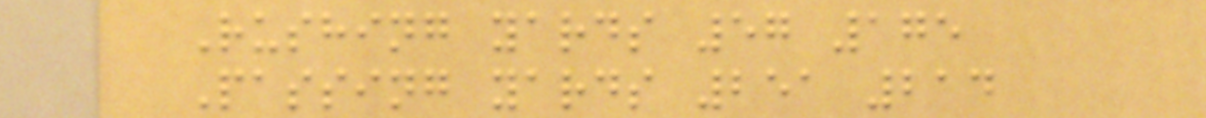Rushing yards 57 175
Passing yards 251 214
